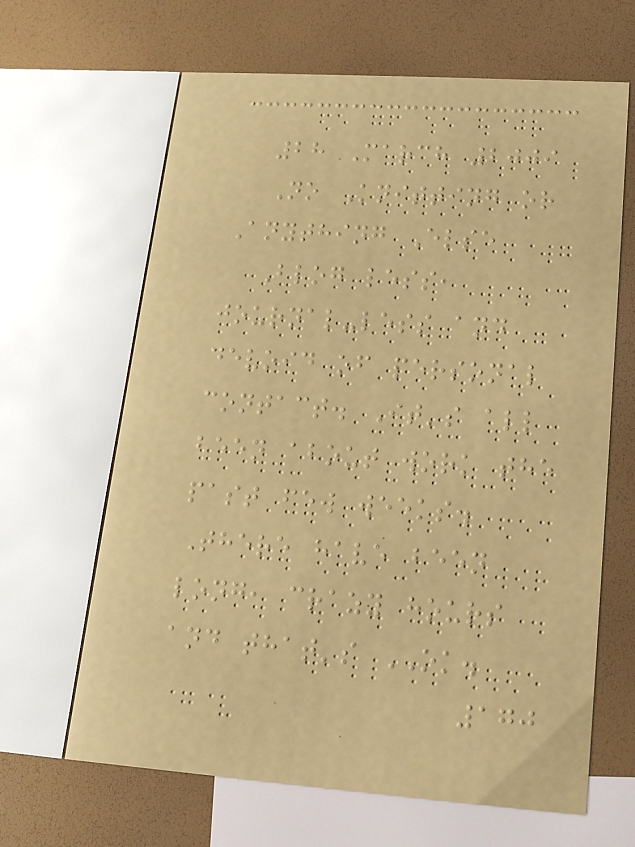28 March 2009
No Knitting or
Anything Else
Blog less,
journal-less and
devoid of personal
contact. It's all
been about work the
past few weeks.
There have been
long, crazy hours
and that's OK.
170
